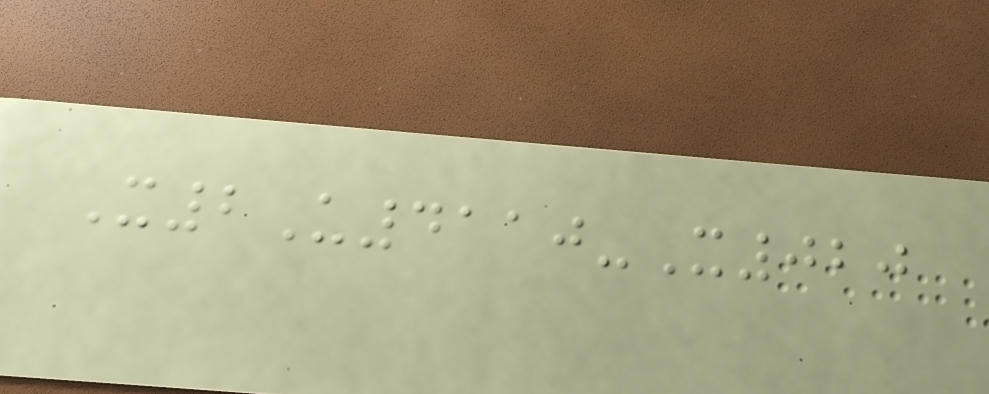X2U4110-X020
